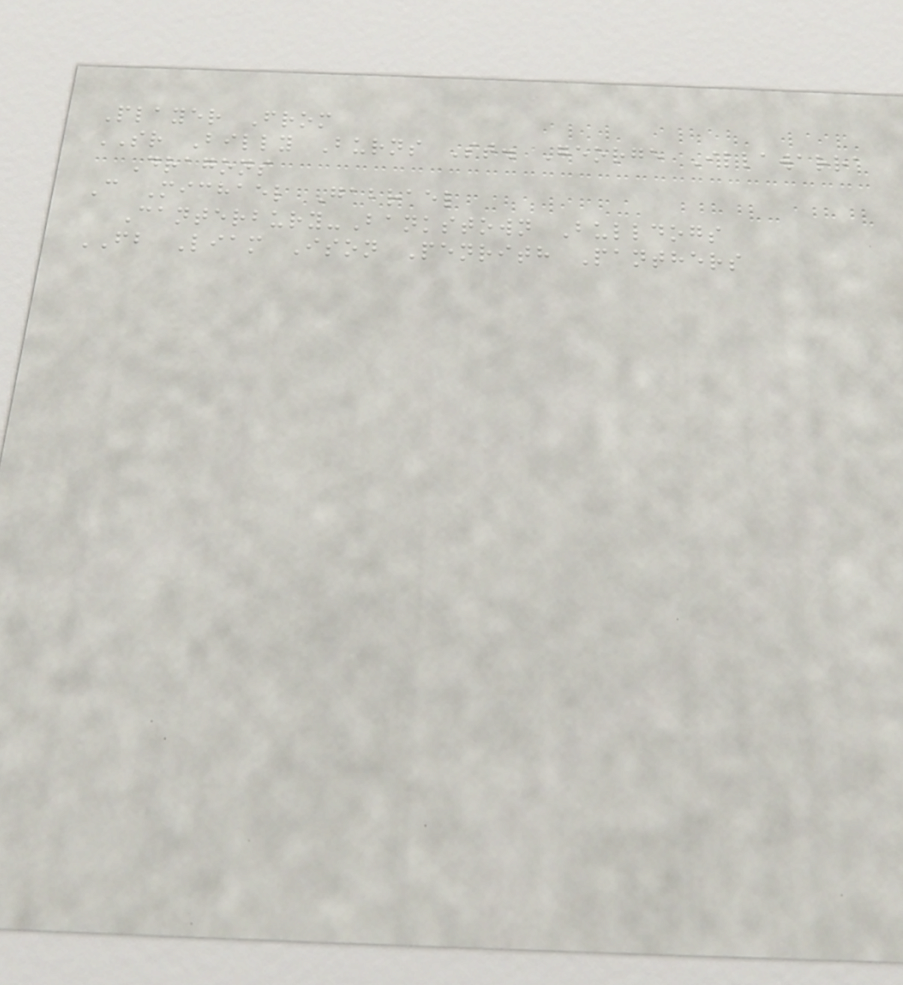Player From
SR Billy Burns St. George Illawarra
Dragons
C Michael Gabrael
Canterbury-Bankstown Bulldogs
FB Liam Ison Penrith Panthers
